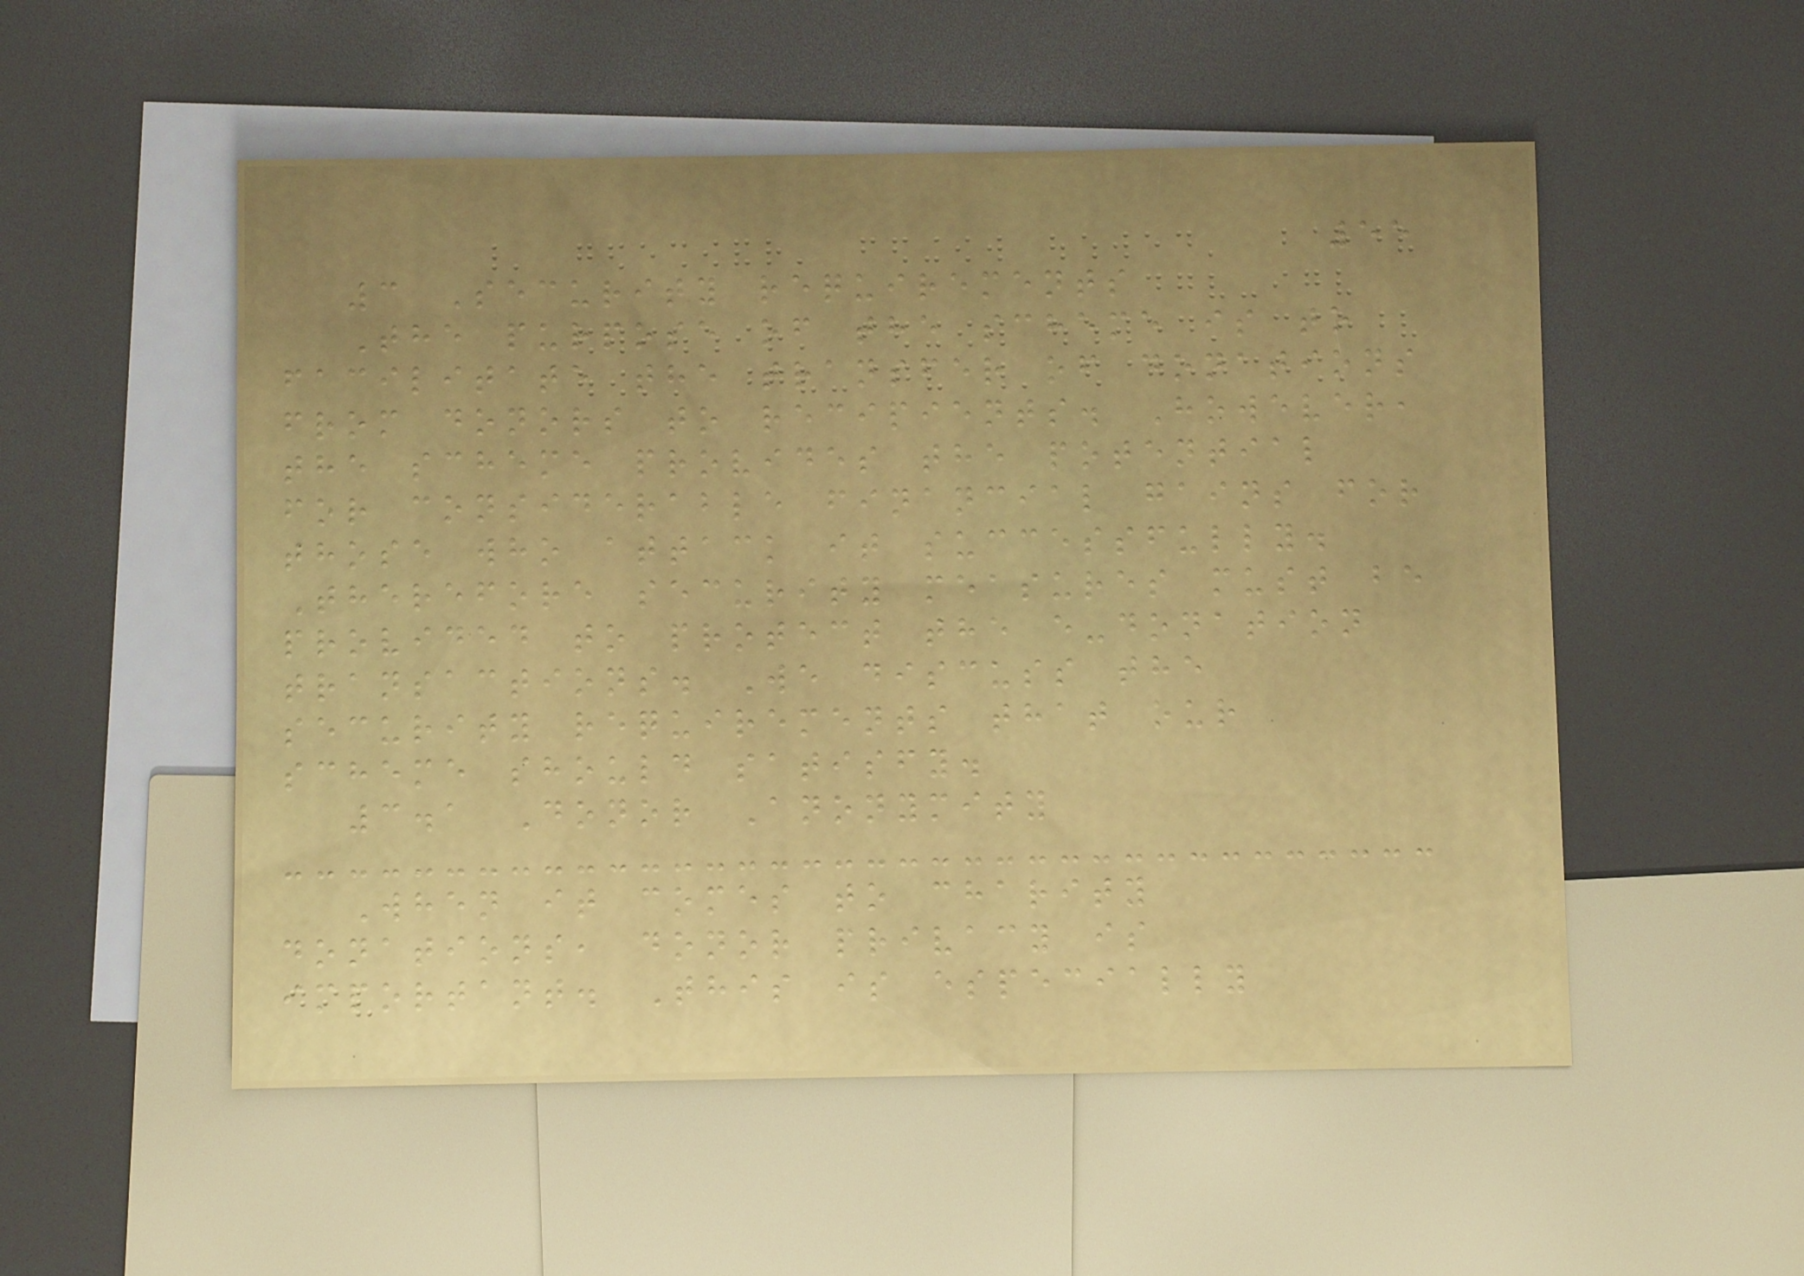55
3 Security requirements
The purpose of the scheme is to
facilitate the transfer of donations
from donors to recipients. However,
the scheme provides the potential
for considerable financial gains for
those who attack it successfully.
Therefore security measures must be
provided to protect the e-donation
transactions. We discuss the
security requirements that our
scheme should satisfy.
3.1 Donor Anonymity
When it comes to charity
donations, donor privacy is
important. This is especially
